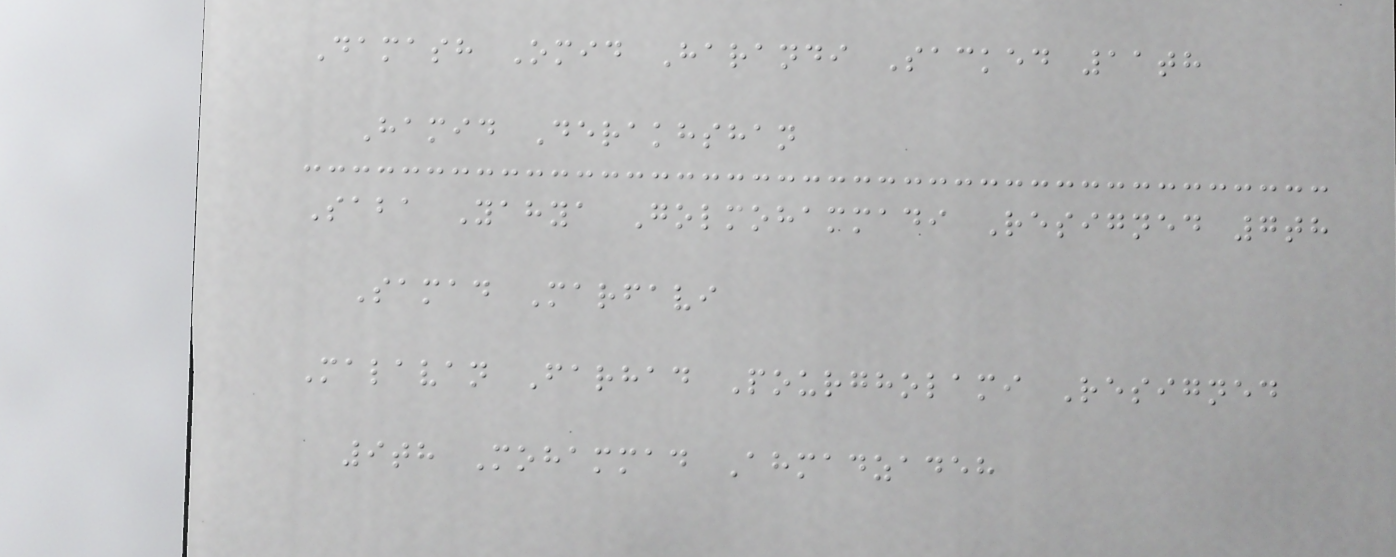Damash Omid Harandi Sacked 11th
Hamid Derakhshan
Saba Yahya Golmohammadi Resigned 7th
Samad Marfavi
Malavan Farhad Pourgholami Resigned
9th Mohammad Ahmadzadeh
